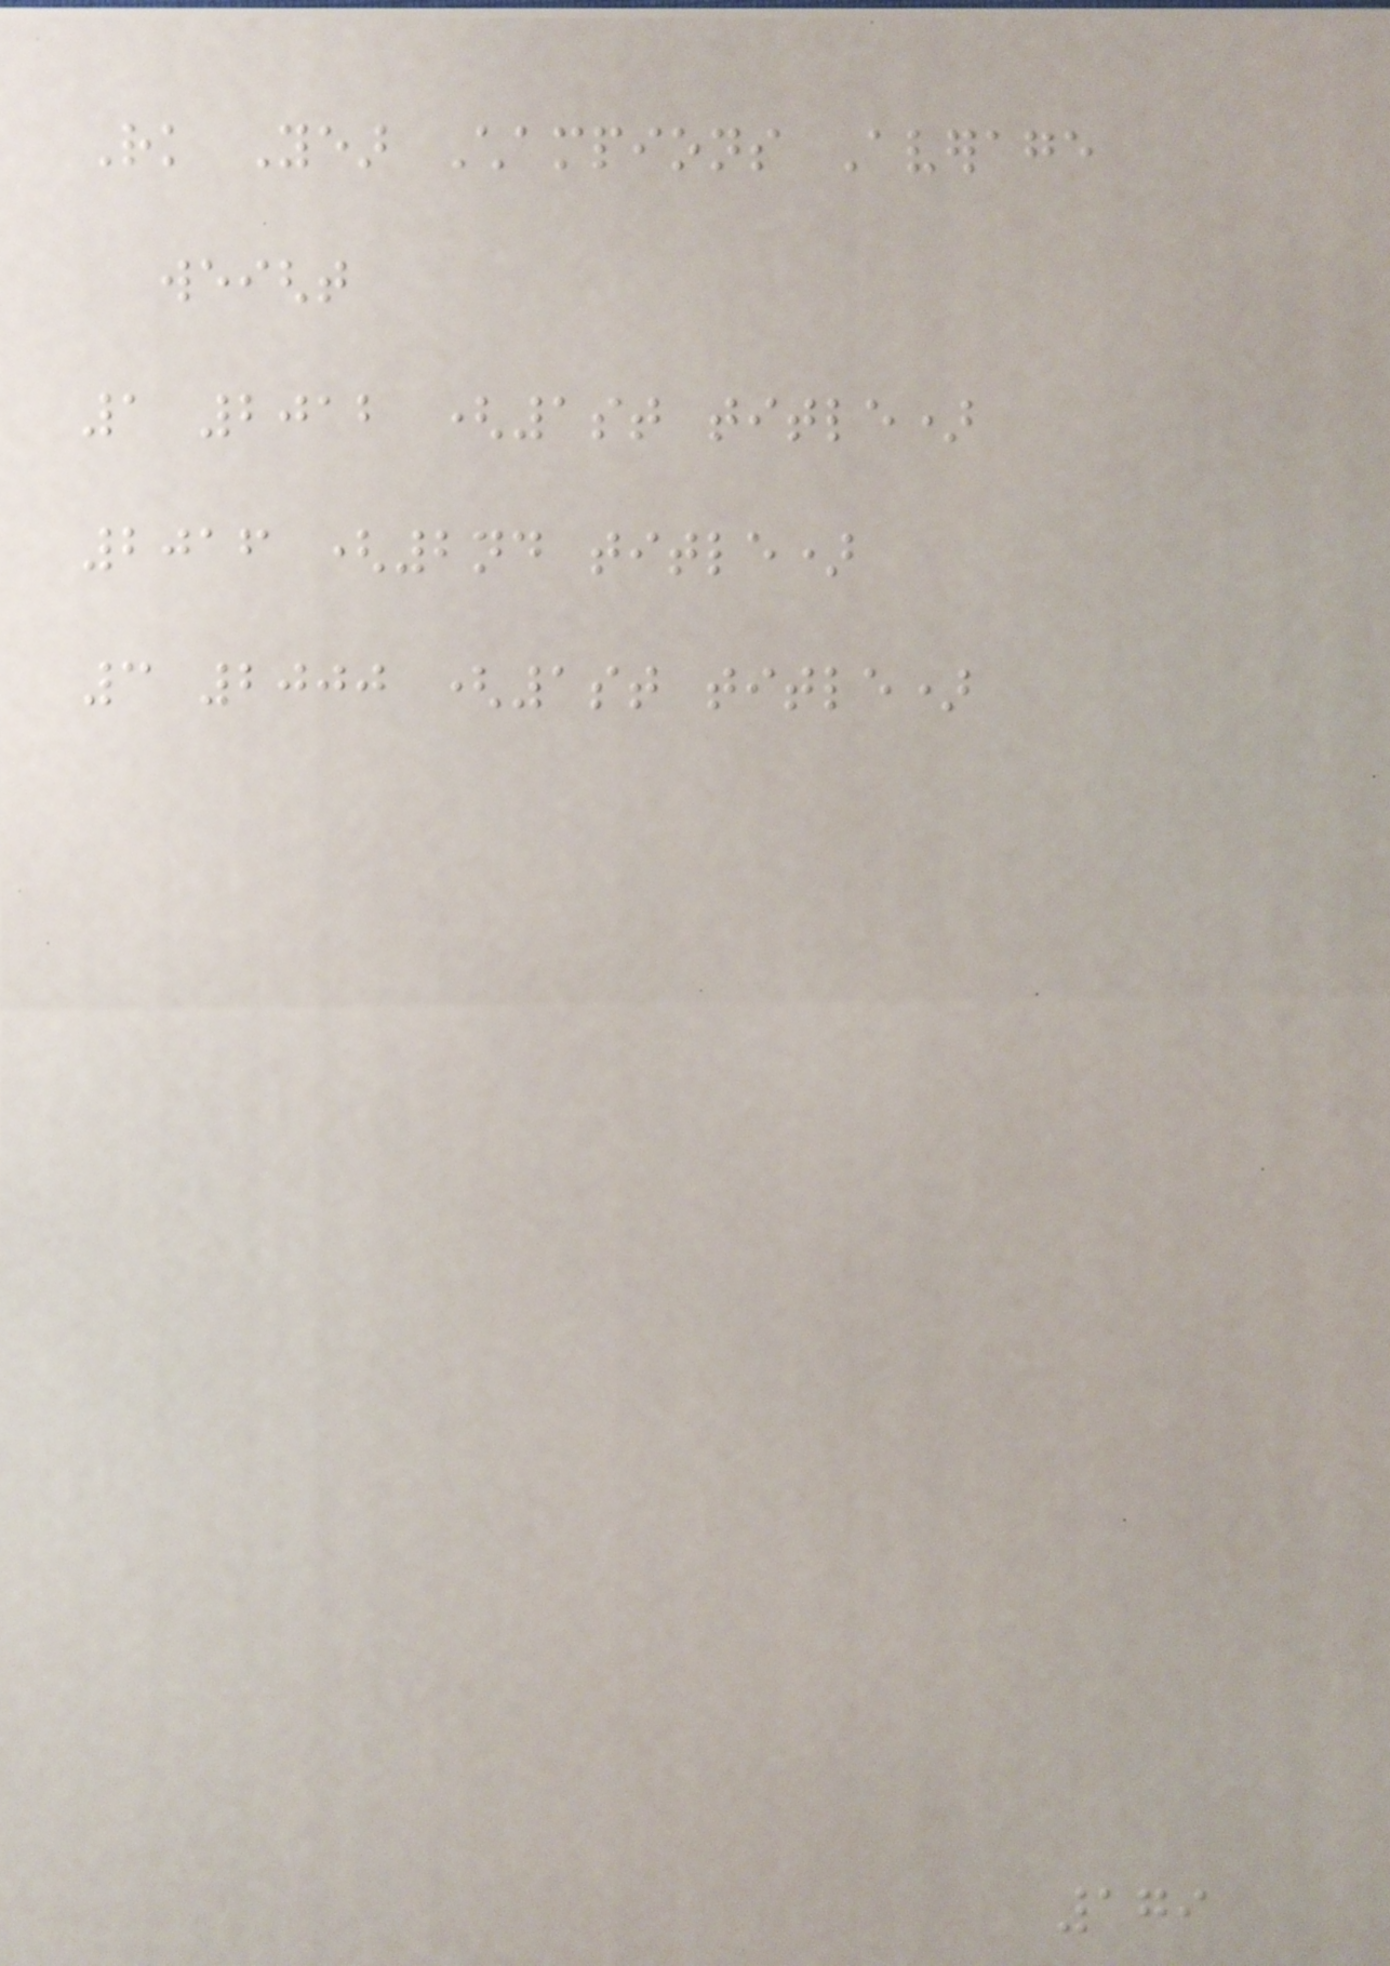Rk Year Champions Average
weight
1 2012 (1st title)
2016 (2nd title)
3 2000 (1st title)
179
